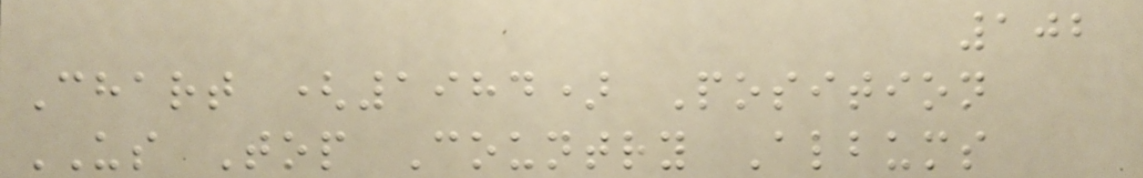102
Chart (1984) Position
US Top Country Albums
